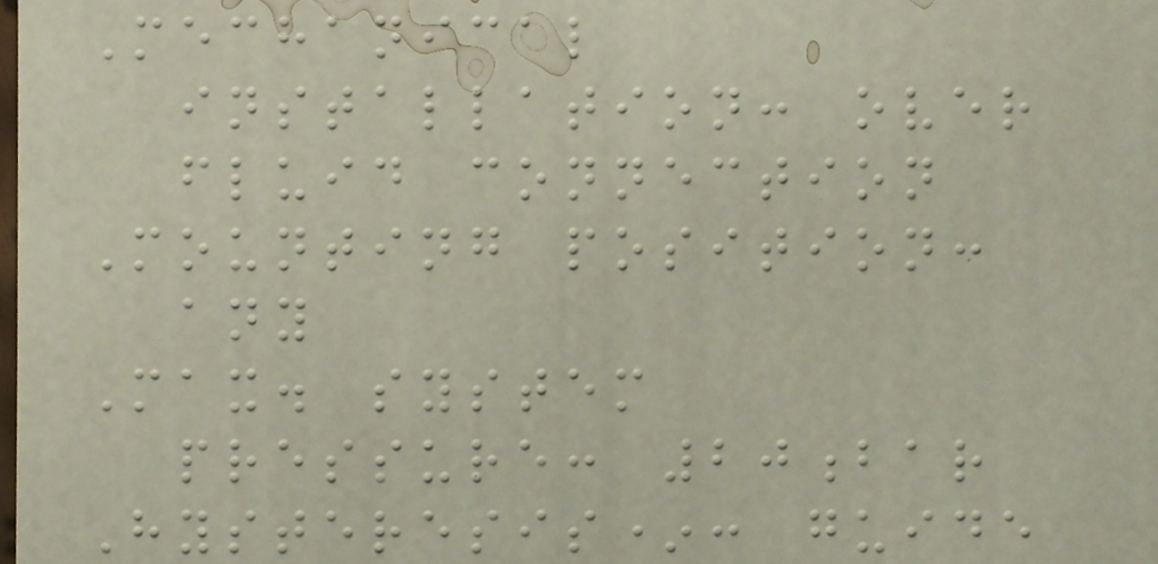Mechanical
installation: over
fluid connection
Mounting position:
any
Max. system
pressure: 20bar
Hysteresis*: guide
